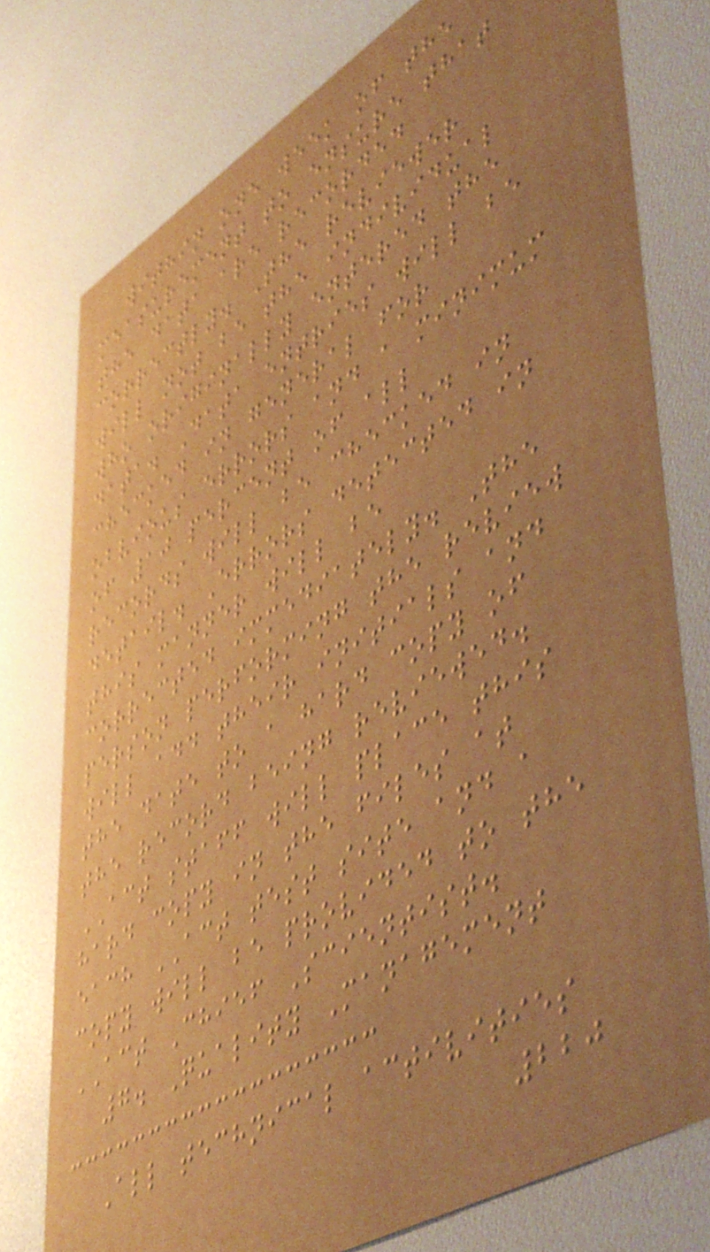within one week of the
measurement to ensure that
the data are recorded
correctly. The reviewer
will not be the individual
who originally entered the
data. Data entries will be
checked in general for
obvious errors and a minimum
of 10 percent of all
records will be checked in
detail. Errors detected in
this manner will be
corrected immediately. The
person performing the review
will add their initials and
the date to a hard copy of
the record being reviewed.
ACT staff will place this
hard copy in the files at
each ACT test site and a
copy will be provided to the
ACT Chief Scientist.
7. Quality Management
All technical activities
220
